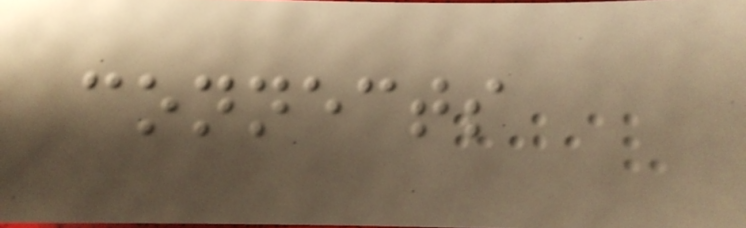connects
